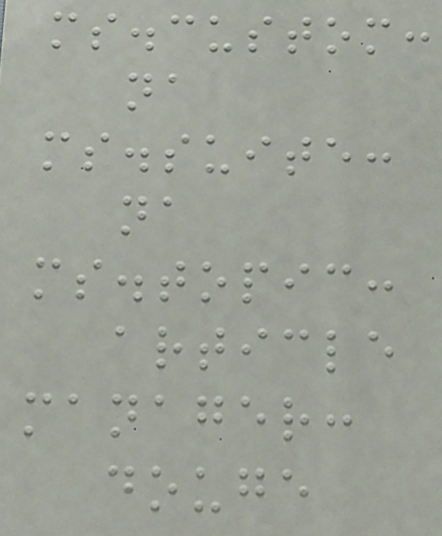ms.custom:
na
ms.suite:
na
ms.topic:
article
manager:
douge
